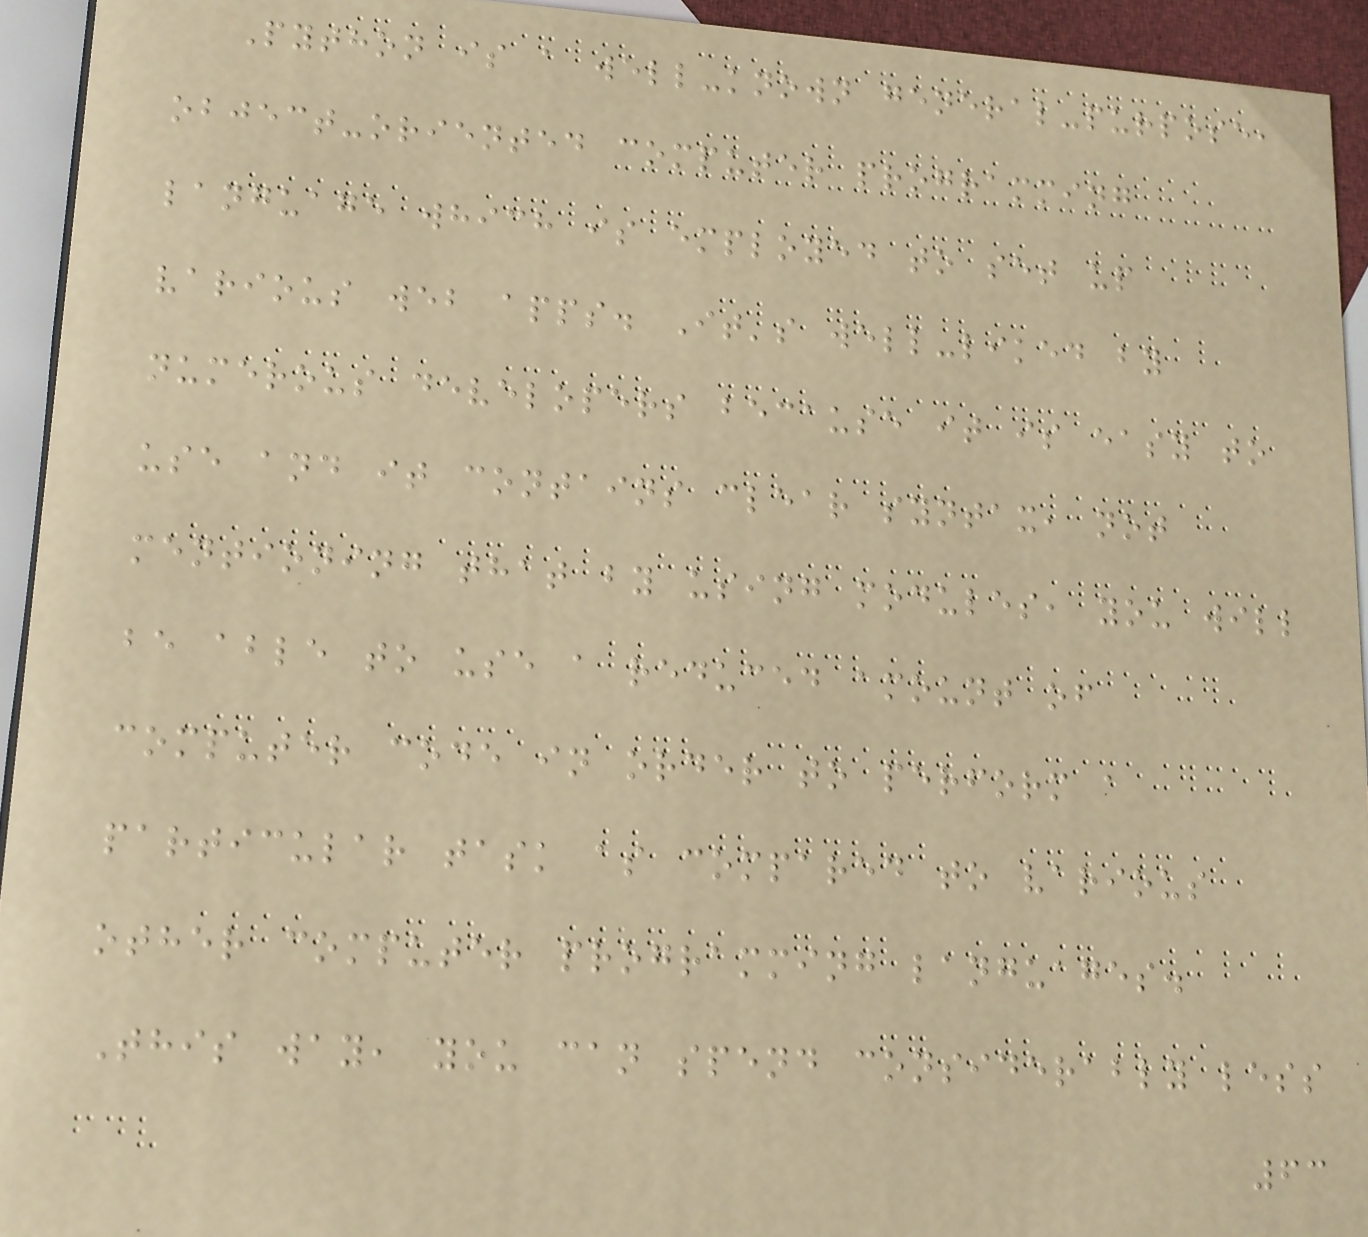Python is a well-known general-purpose,
object-oriented computer programming
language which is employed to set up
various web apps. It's well-liked by
numerous developers because it is easy to
use and it contains clear syntax, not
mentioning that by using modules, you will
be able to use a reduced amount of
computer code in order to perform a
particular task as compared to various
other computer programming languages.
This way, you can spend considerably less
63
